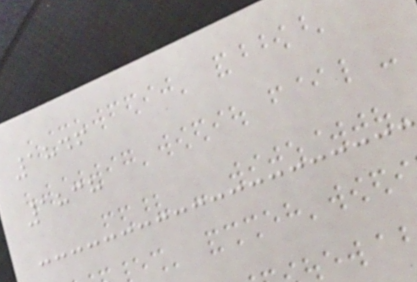1846
1838
